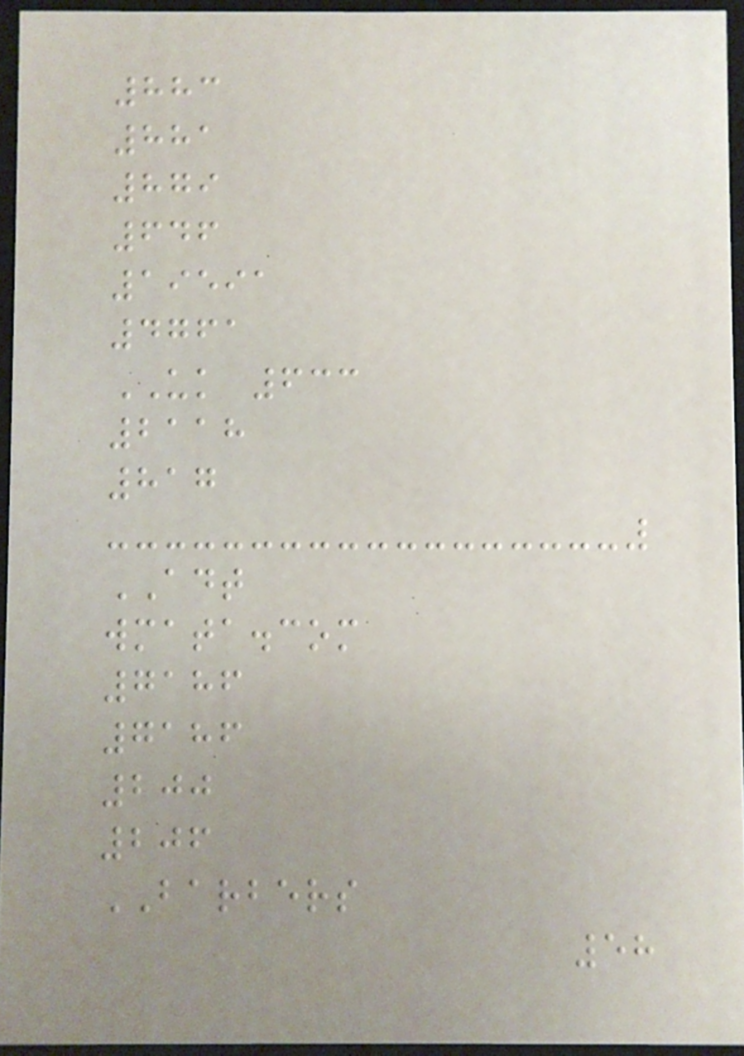883
881
879
646
19591
4761
UK 633
2118
817
ADT
wmata.com
7186
7186
200
206
BARBERS
58
